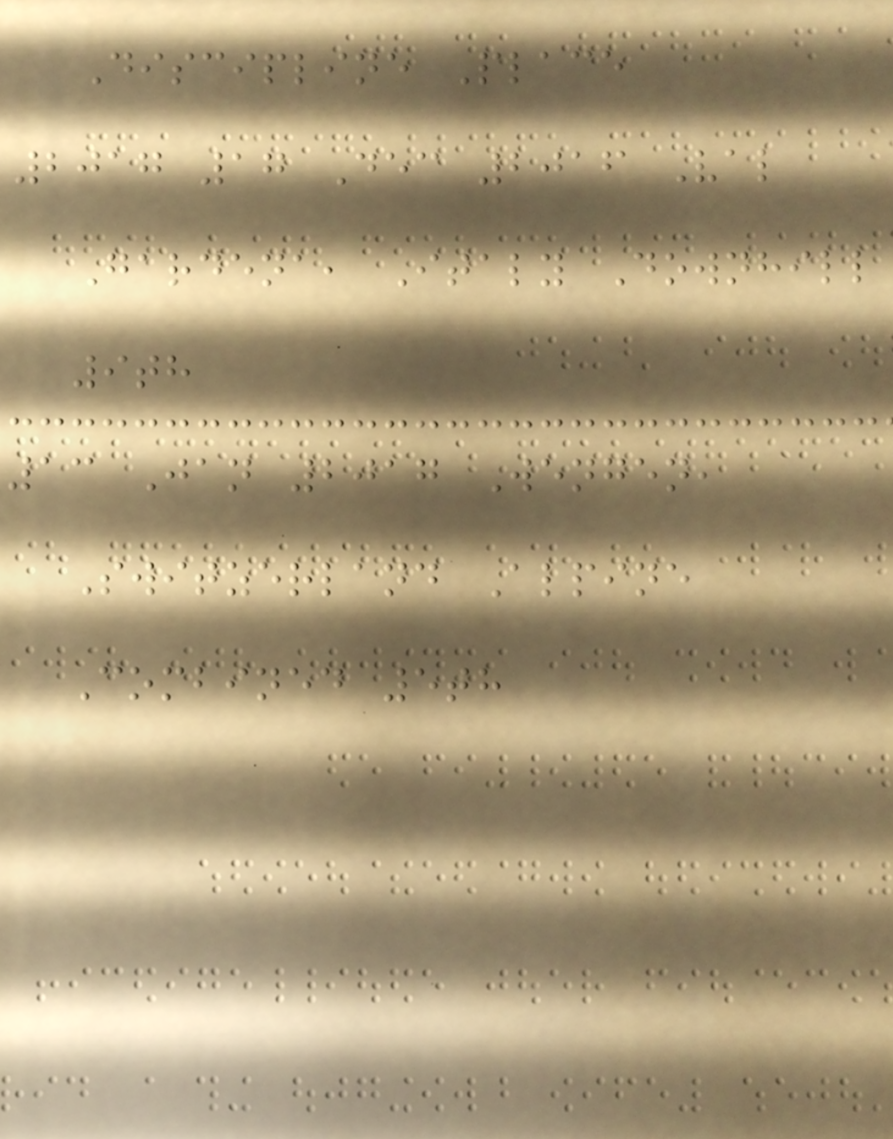Discipline Place
2017 17 Dec 2016 Val
Gardena, Italy Downhill
9th
13 Jan 2017 Wengen,
Switzerland Alpine
Combined 5th
